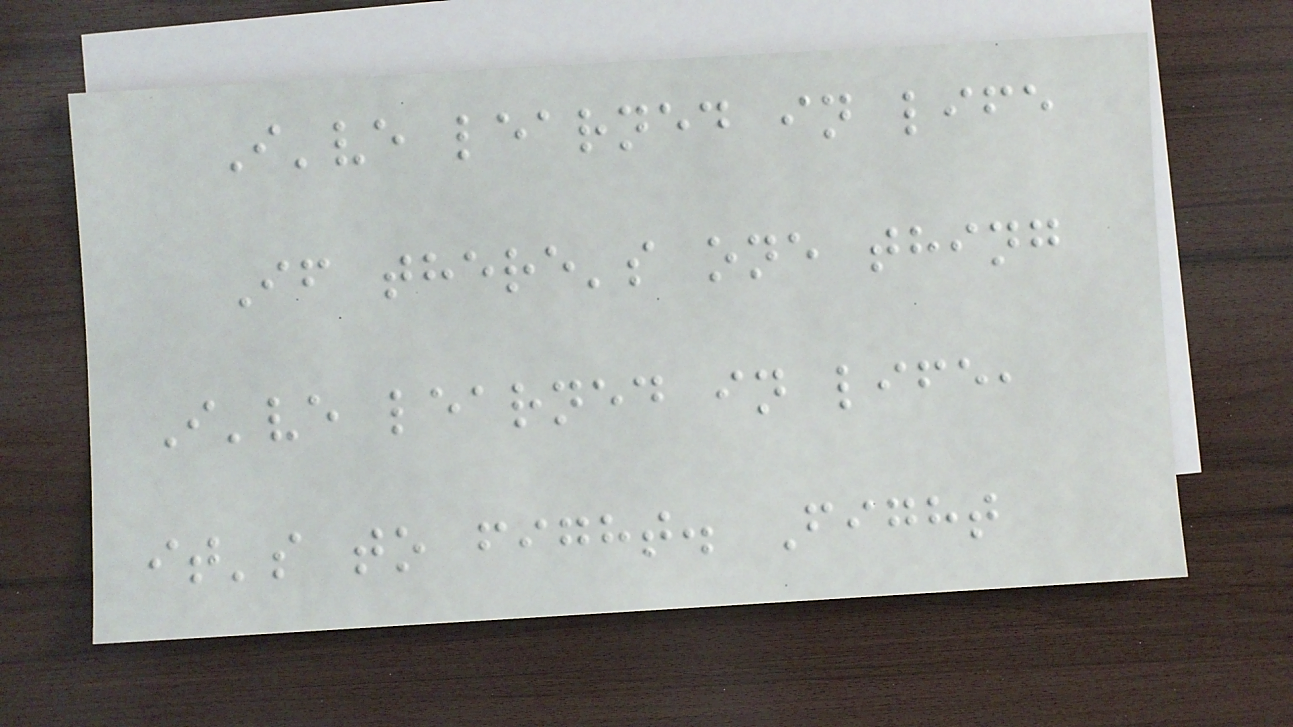I've learned in life
If there's one thing
I've learned in life,
it's to fight. Fight
